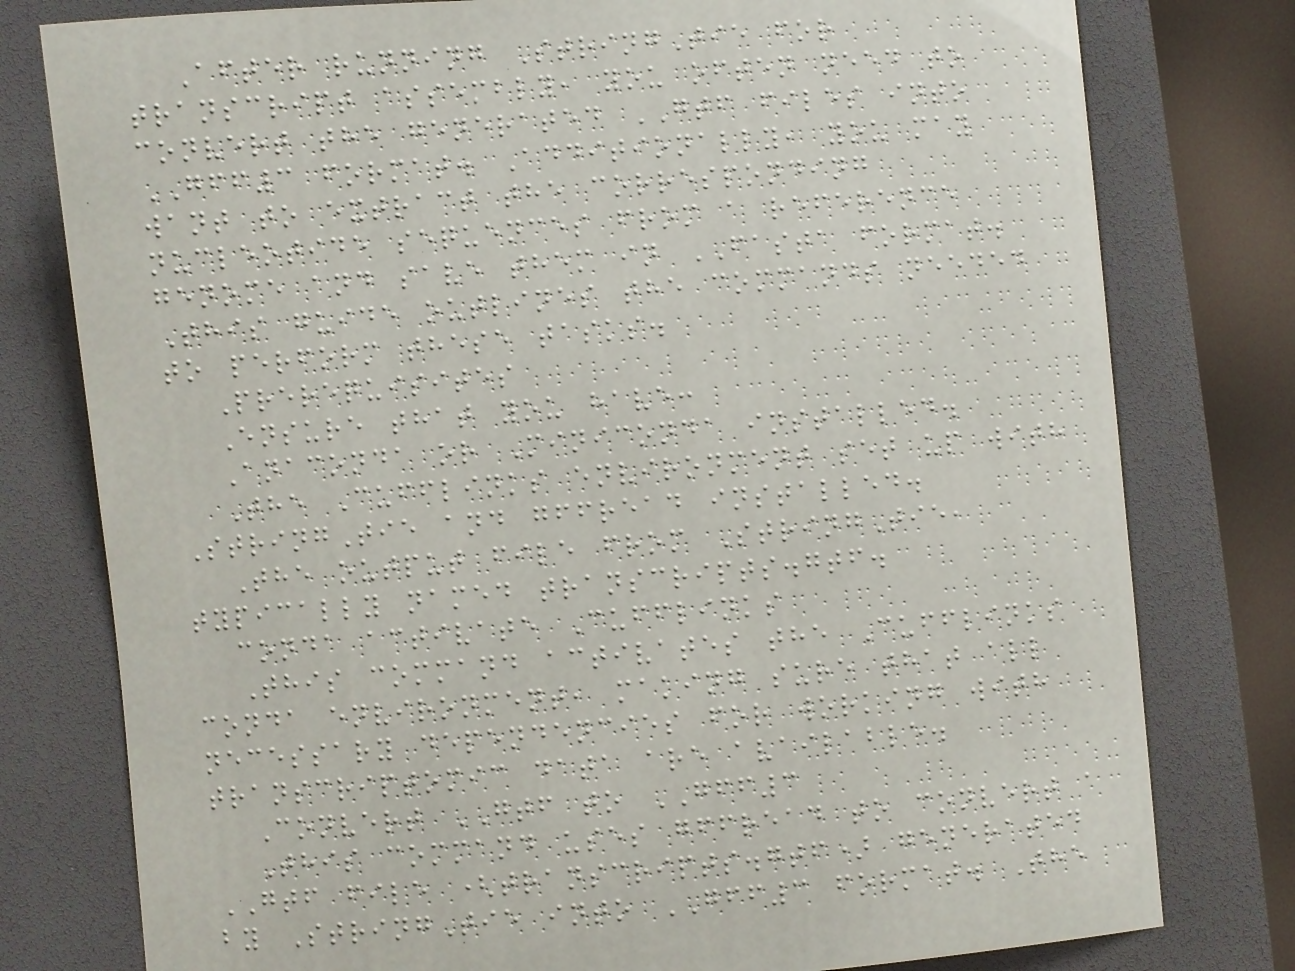After running StringTie for
transcript assembly, you often need to
convert the generated GTF files into
GFF3 format. Additionally, you may
want to extract the corresponding
nucleotide sequences from a reference
genome and save them in FASTA format.
This guide outlines the commands needed
to perform these tasks.
Prerequisites
Ensure that you have:
Anaconda or Miniconda installed.
The Cufflinks environment set up with
StringTie and gffread installed.
The output file from StringTie,
typically named transcripts.gtf.
conda activate Cufflinks
This command activates the Cufflinks
conda environment, making sure that all
necessary dependencies for working with
transcriptomic data are available.
Convert GTF to GFF3
This command uses gffread to convert a
GTF file (transcripts.gtf) generated
by StringTie into GFF3 format. The
